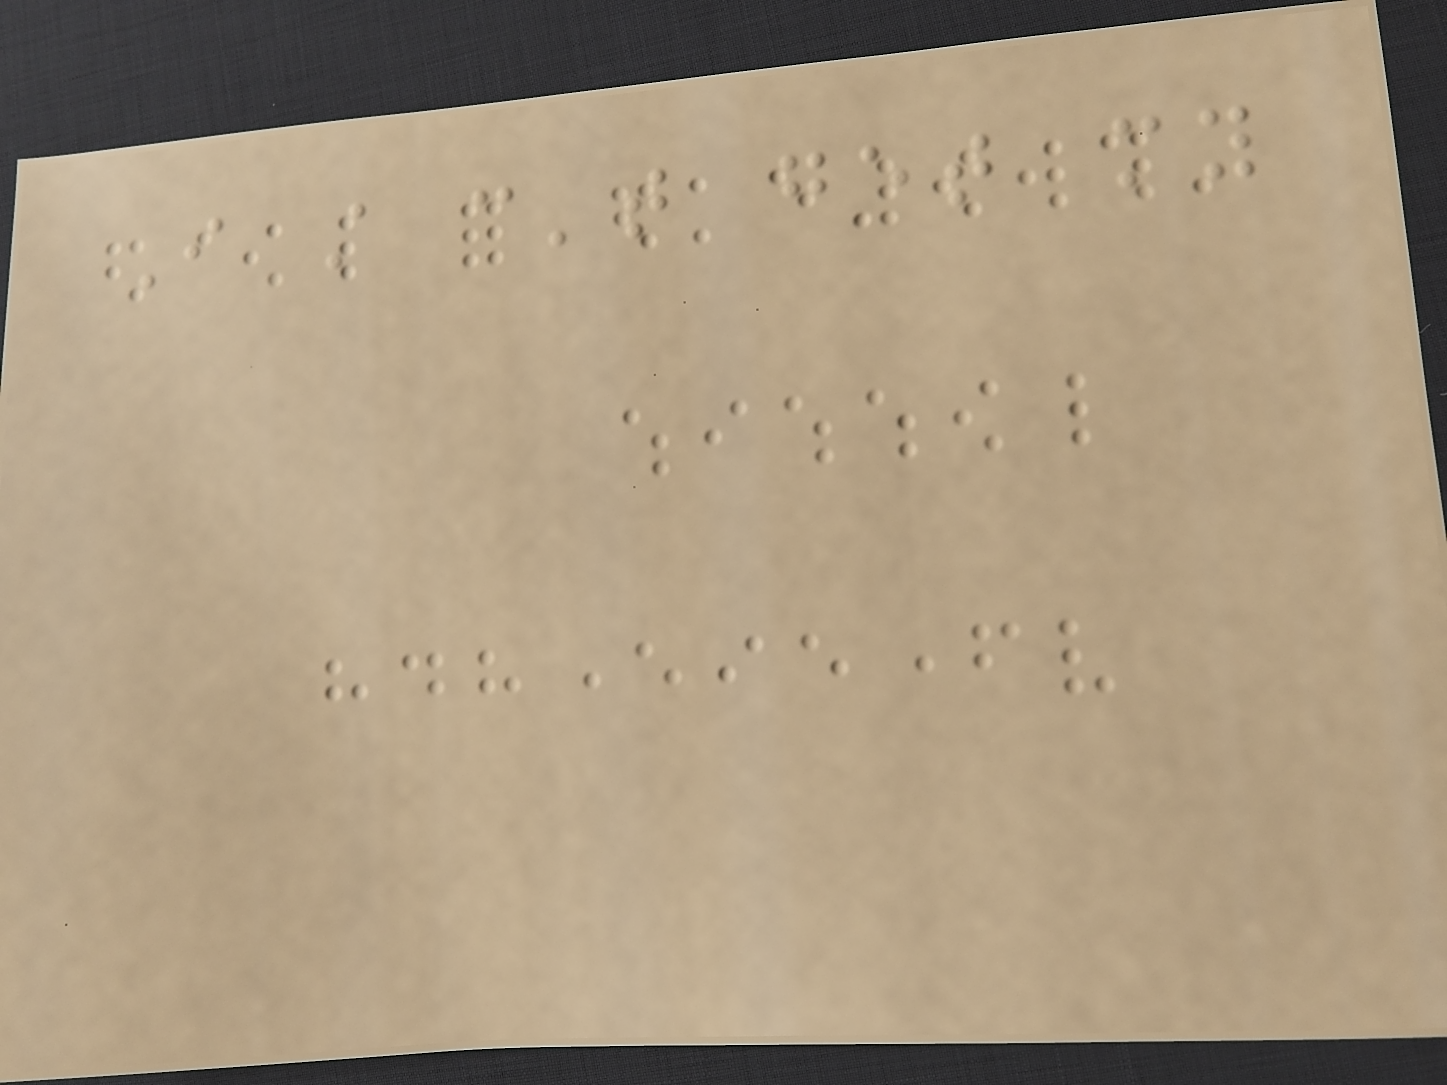I still can't get my
